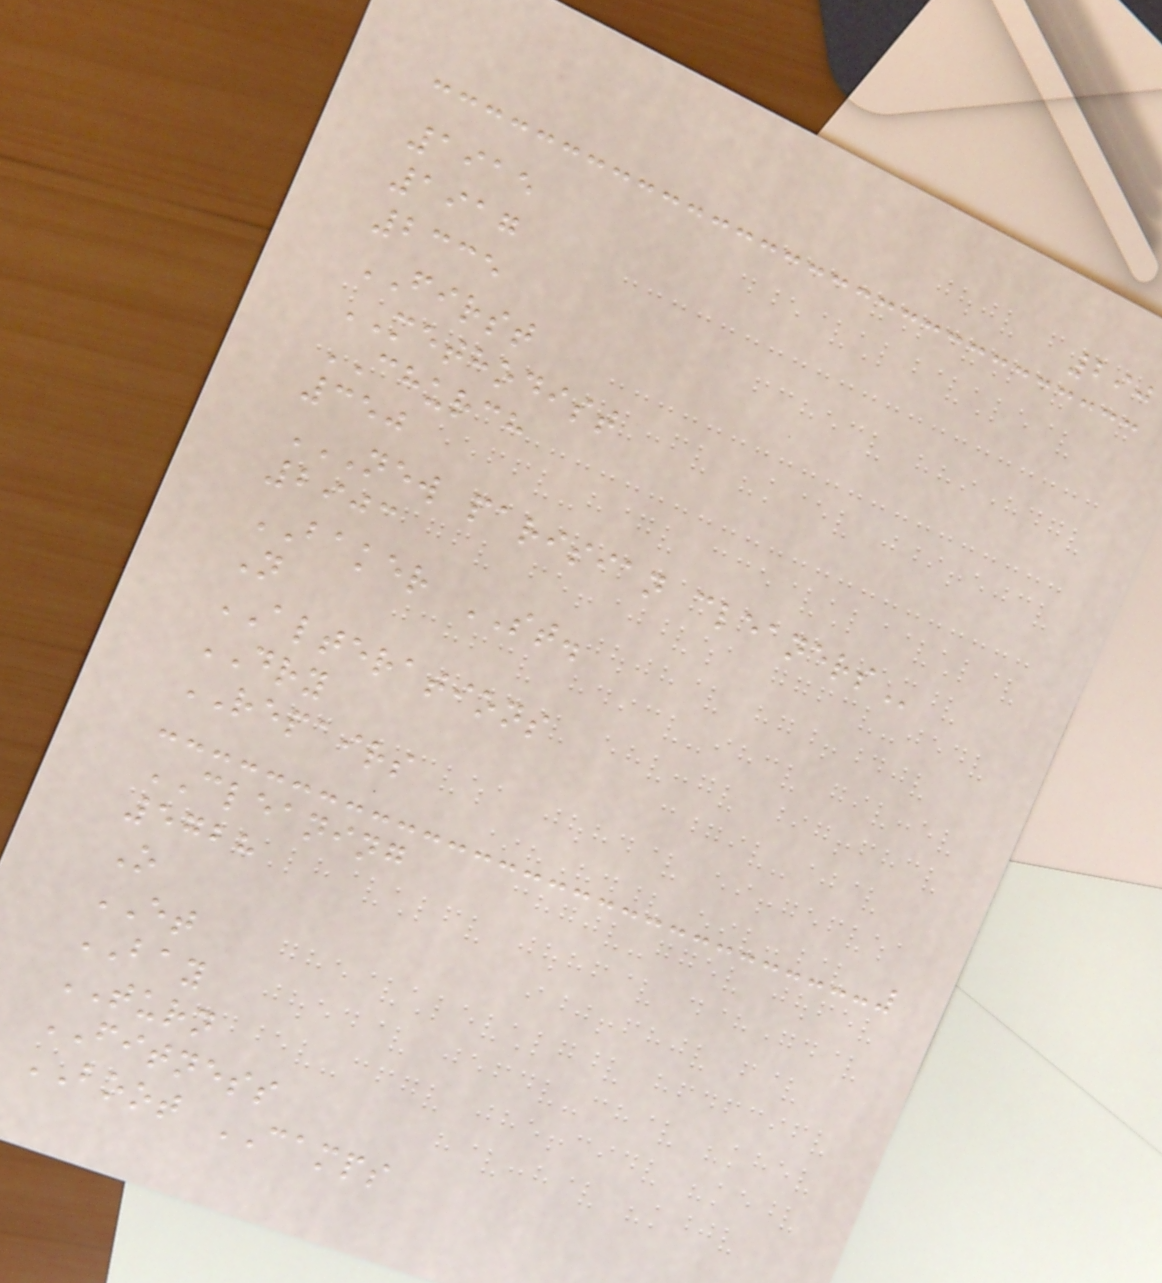290
1915
1917
2335
FIRST
METHODIST
CHURCH
350
NEW PARISIAN CLEANERS
2903
BAKER ST.
N
ALTERATIONS
DRY
REPAIRS
CLEANING
5728
O
ET
BAY
TURN
FITNESS
BOOT CAMPS
